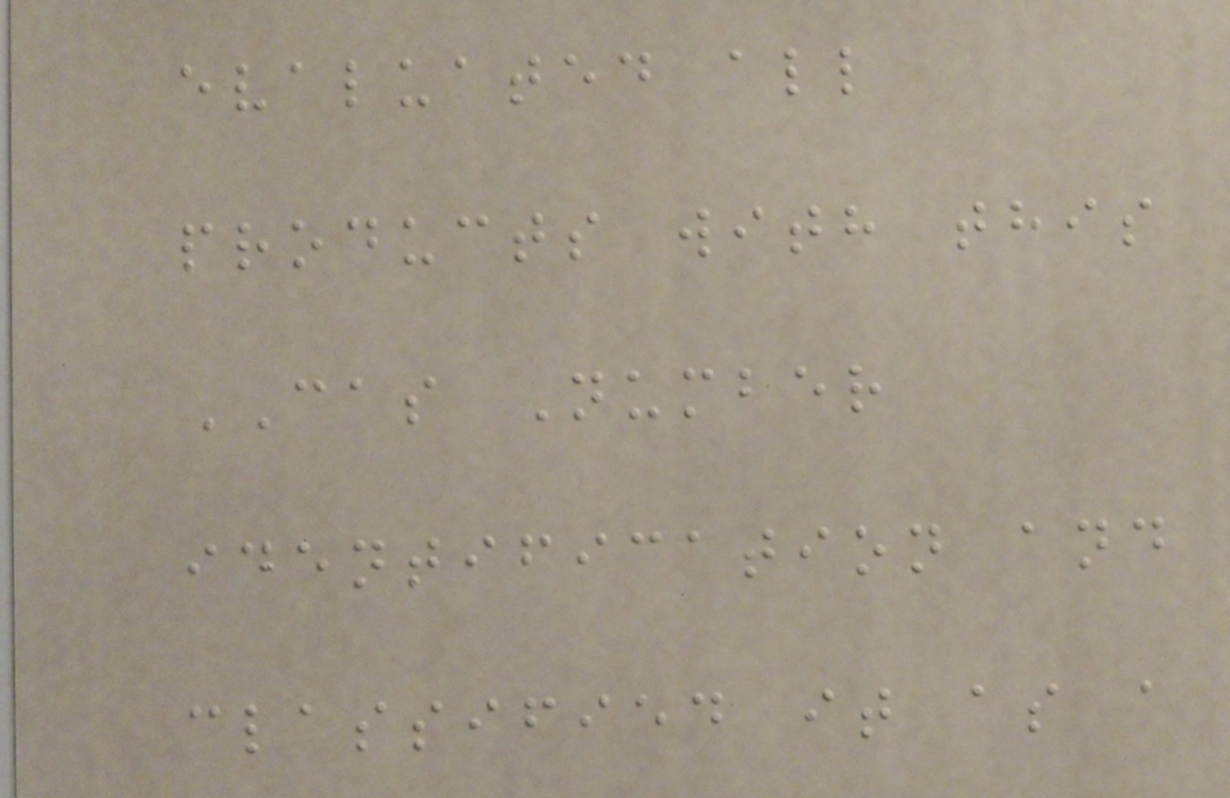evaluated all
products with this
CAS Number
identification and
classified it as a
